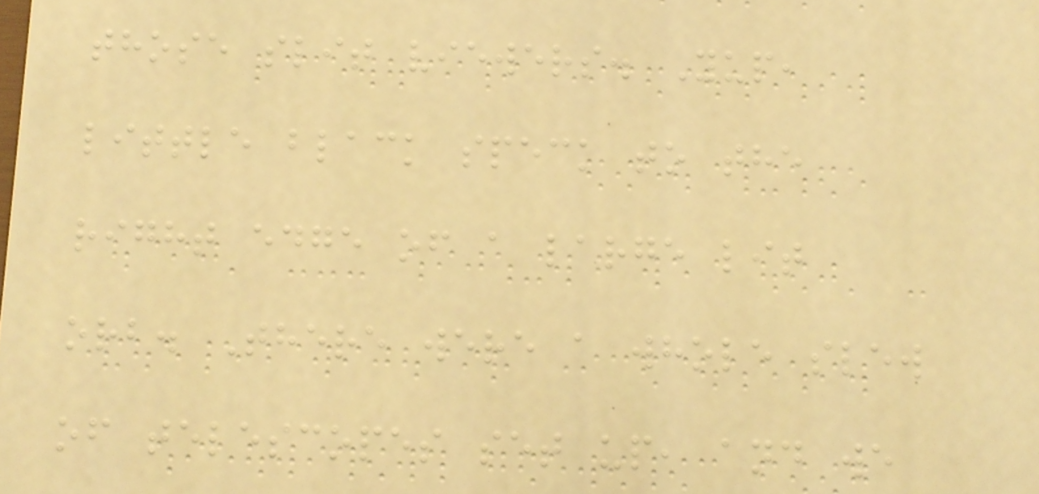those slit viewers. Yup,
little black speck to the
right edge of a large lit
orb. There were a whole slew
of telescopes set up, and we
